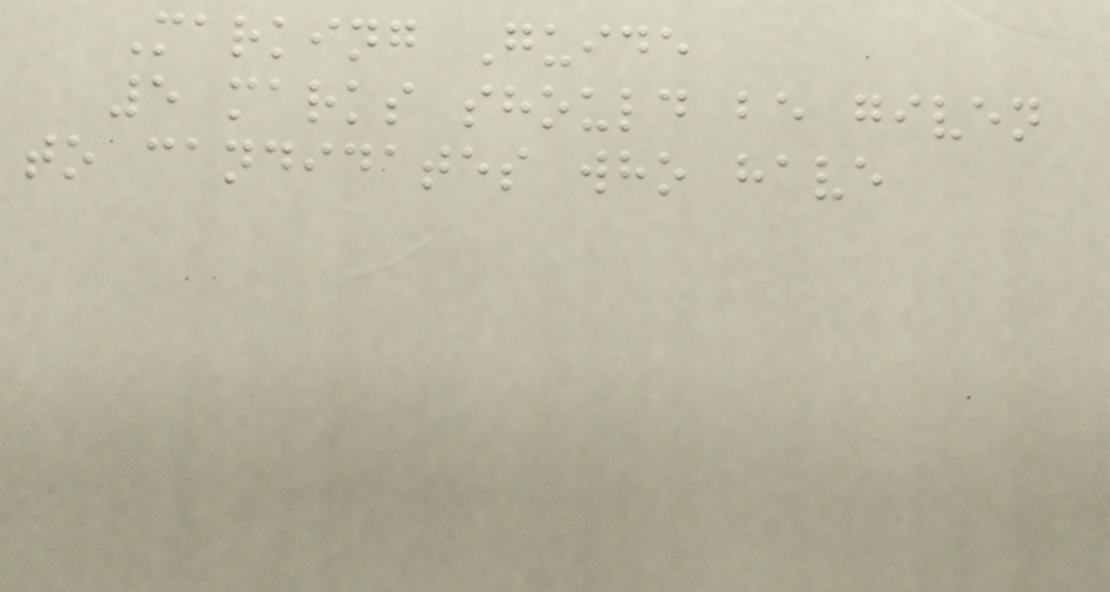Marking Guide
5 marks should be given
to candidates who have
